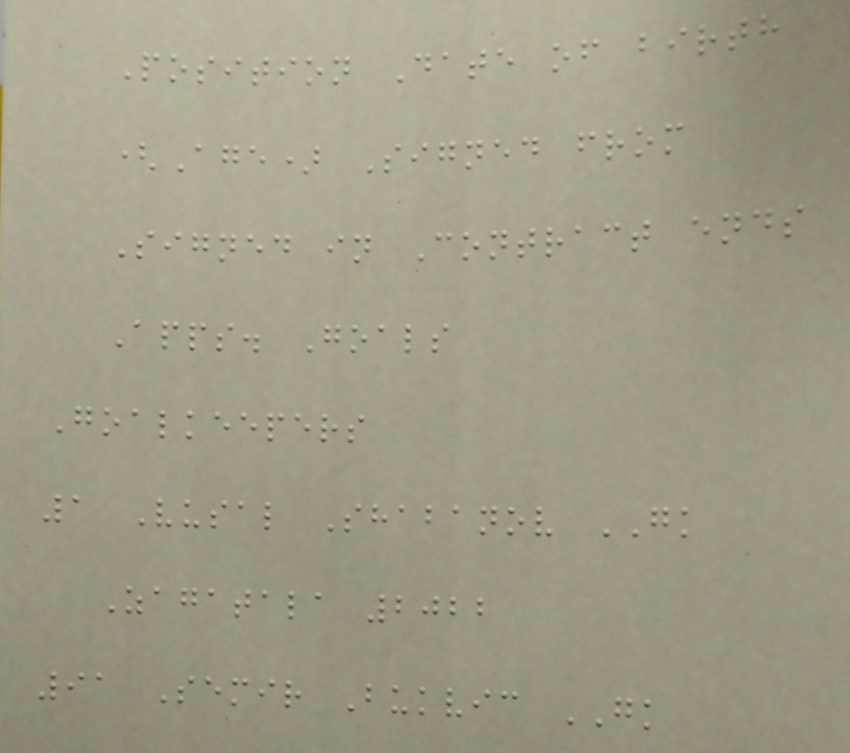Position Date of birth
(Age) Signed from
Signed in Contract ends
Apps. Goals
Goalkeepers
1 Vusal Shabanov GK
Zagatala 2022
91 Semir Bukvic GK
